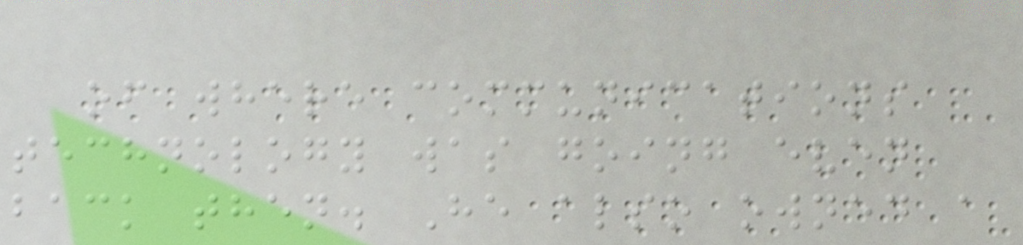of where communications
technology was going even
back then. He also owned a
